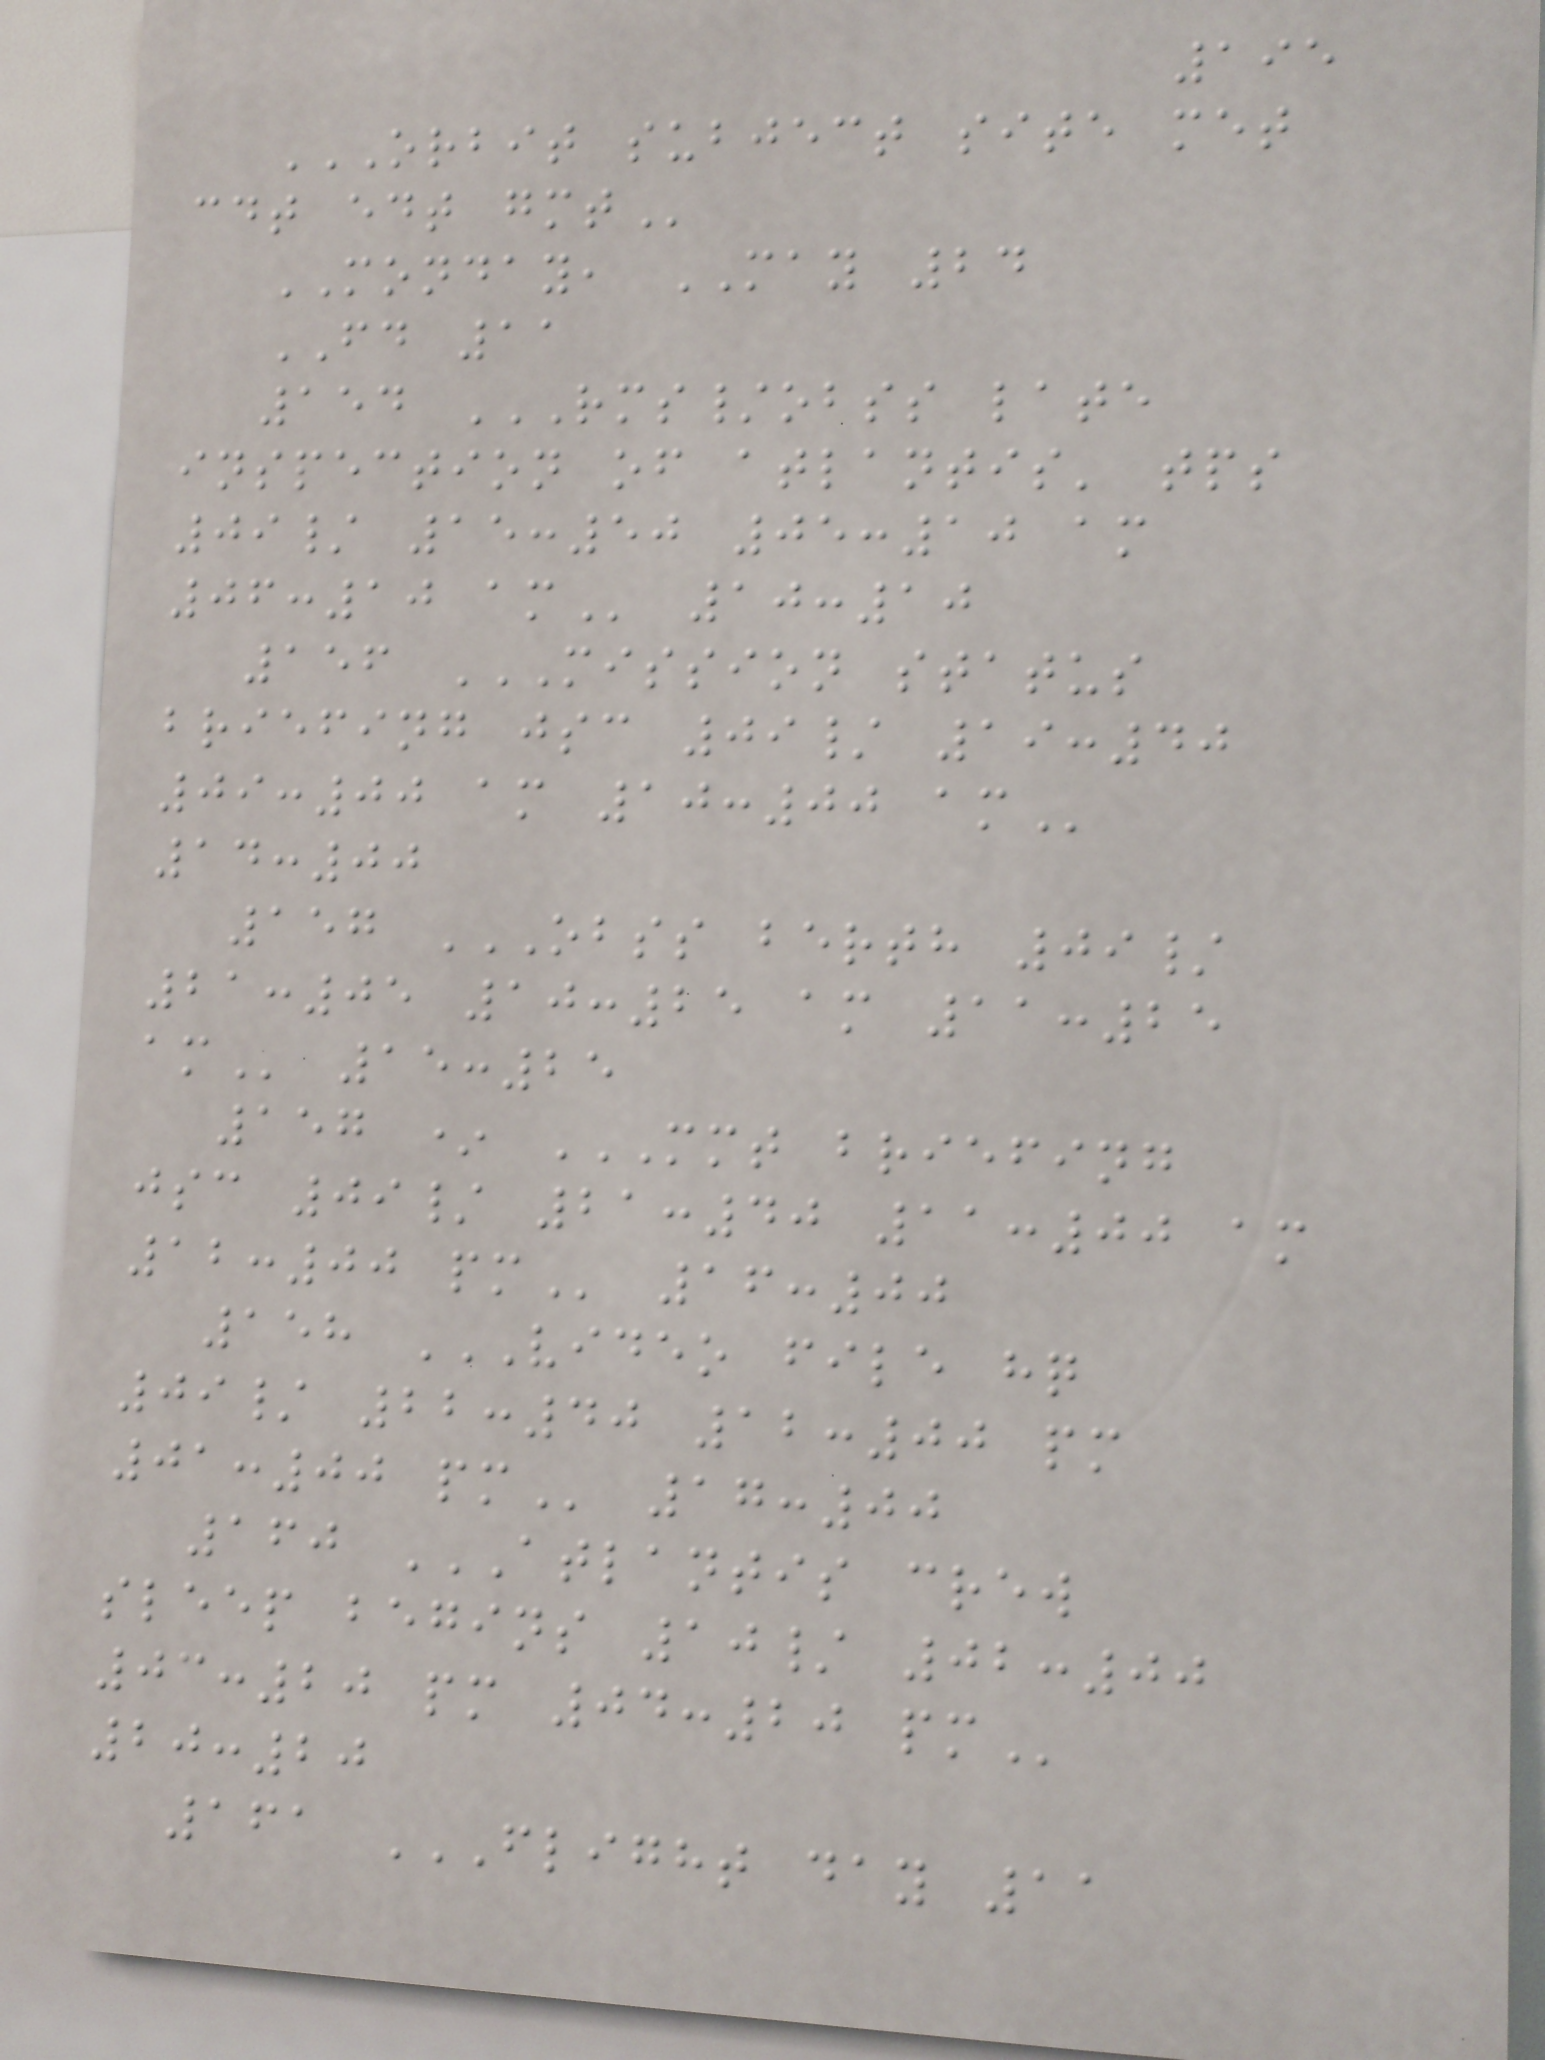195
ORBIT SUBJECT SITE MET
CDT EDT GMT
MONDAY, MAY 24
FD 11
154 RMS/OBSS LATE
INSPECTION OF ATLANTIS' TPS
09/ 15:50 05:10 AM
06:10 AM 10:10
156 MISSION STATUS
BRIEFING JSC 09/ 19:40
09:00 AM 10:00 AM
14:00
157 OBSS BERTH 09/
21:05 10:25 AM 11:25
AM 15:25
157 * MMT BRIEFING
JSC 09/ 21:40 11:00 AM
12:00 PM 16:00
158 VIDEO FILE HQ
09/ 22:40 12:00 PM
01:00 PM 17:00
160 ATLANTIS CREW
SLEEP BEGINS 10/ 02:00
03:20 PM 04:20 PM
20:20
161 FLIGHT DAY 11
